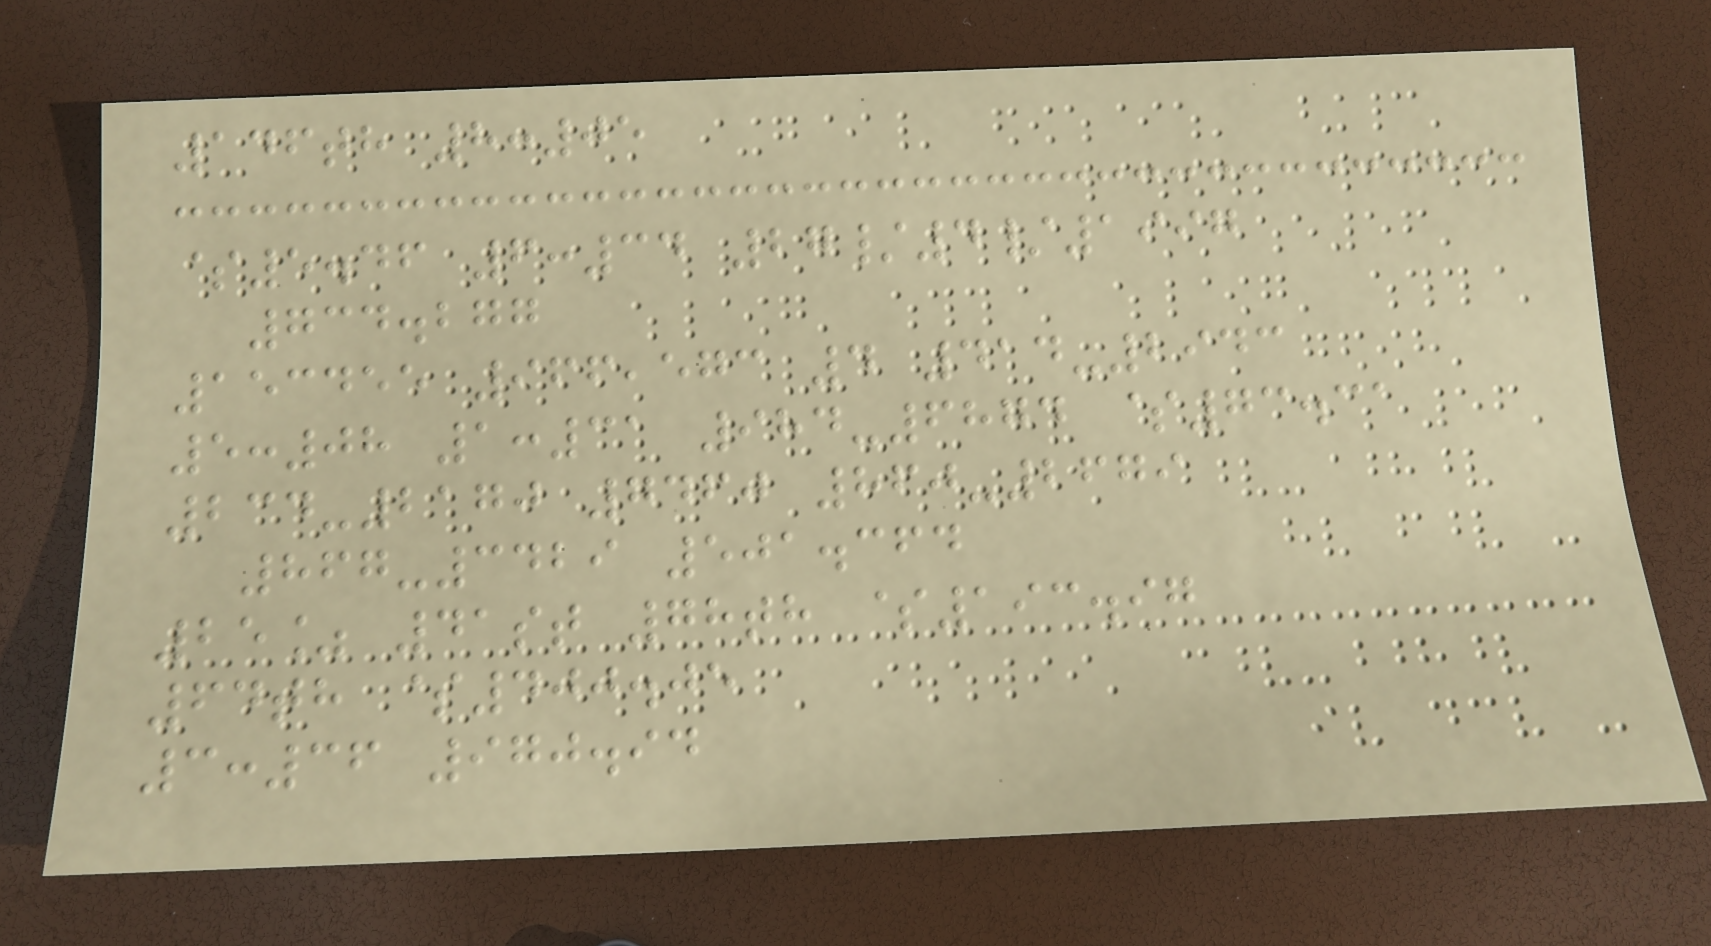146th 8:05
$5.46 6:34 27/4/1997
734.277
153455 966,573 4 414-2943
5:08 1:31 984-6874 $73.31
234-2170 7460 860-2679
867-3429 501.364
25% 41st 78th $193.97
64th $400.05
3:36 970.94
